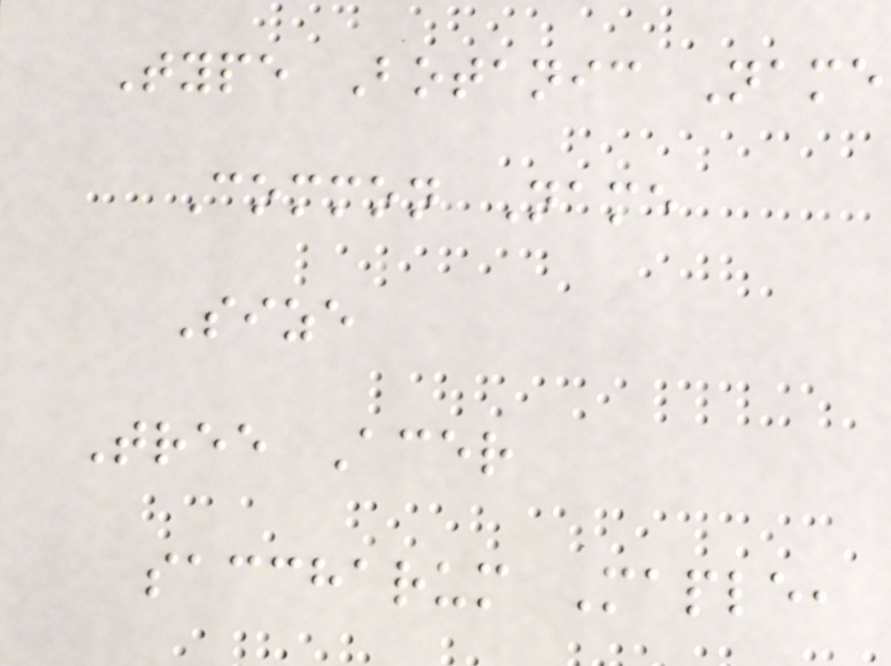Type Botanic Name
Common Name
Size
Tree Acer
saccharum Maple,
